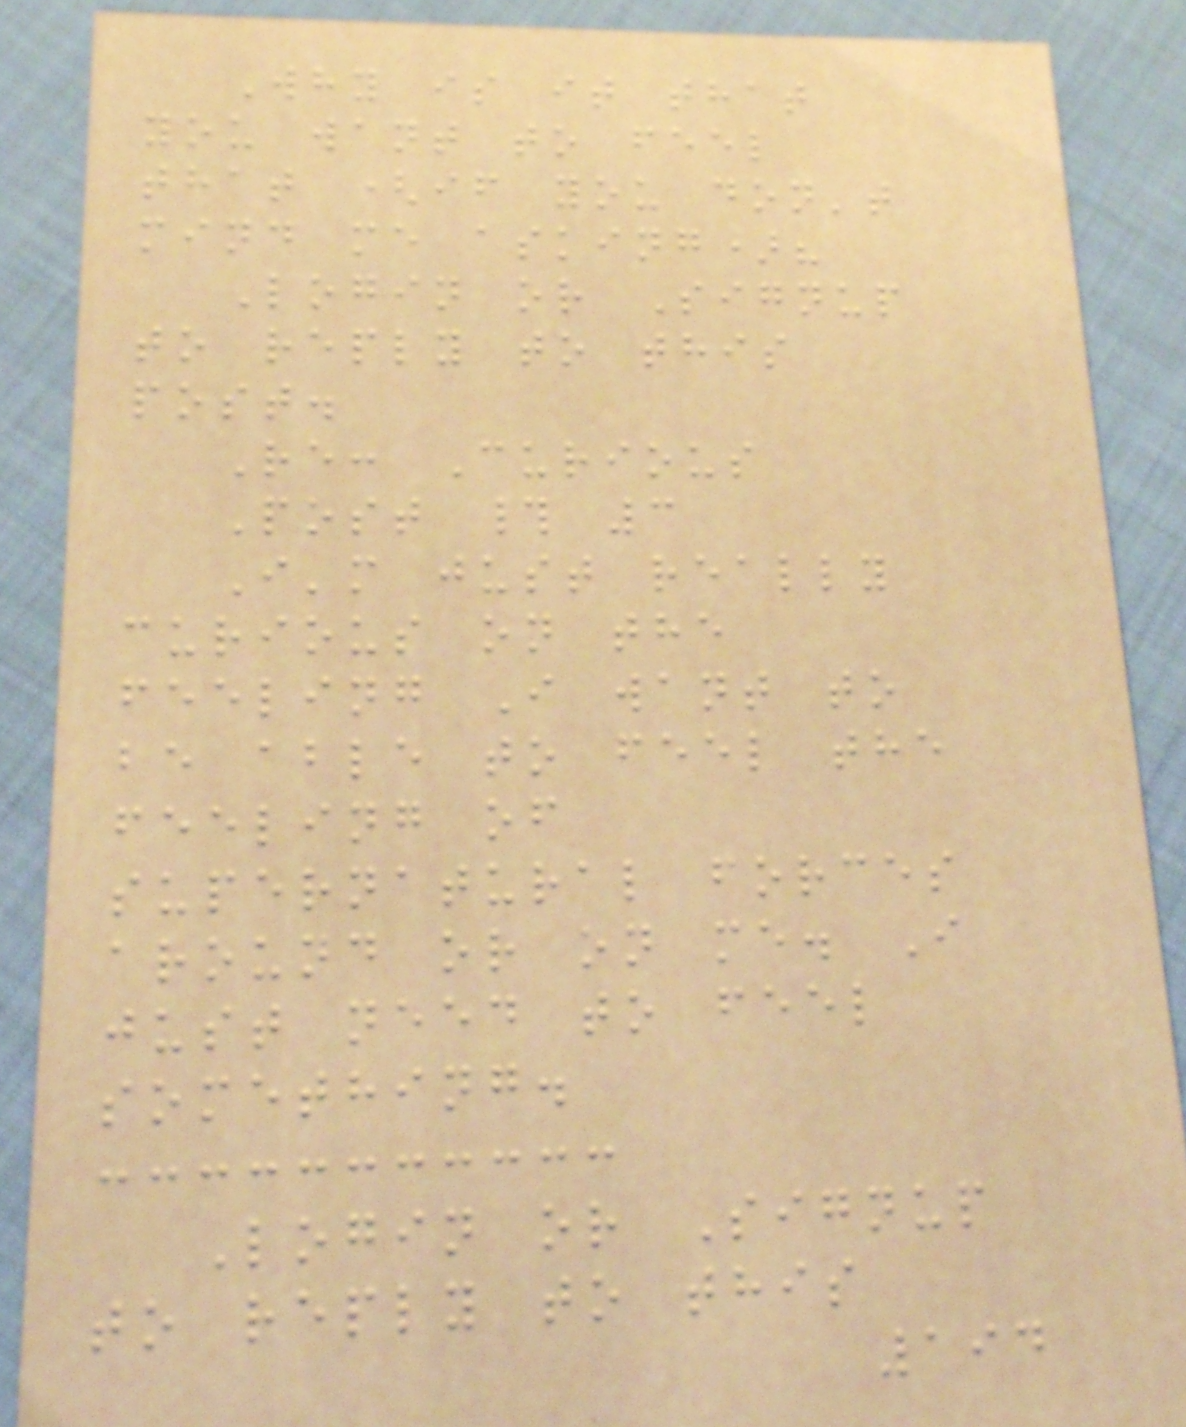Why is it that
you want to feel
that (if you don't
mind me asking)?
Login or Signup
to reply to this
post.
Re: Curious
Post # 3
I'm just really
curious on the
feeling I want to
be able to feel the
feeling of
supernatural forces
around or on me. I
just need to feel
something.
Login or Signup
to reply to this
194
